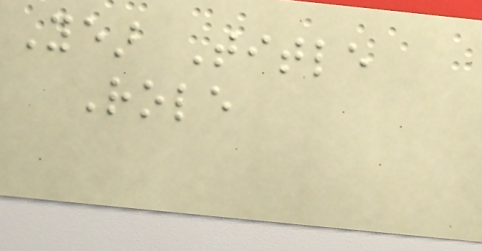Year Title
Role
